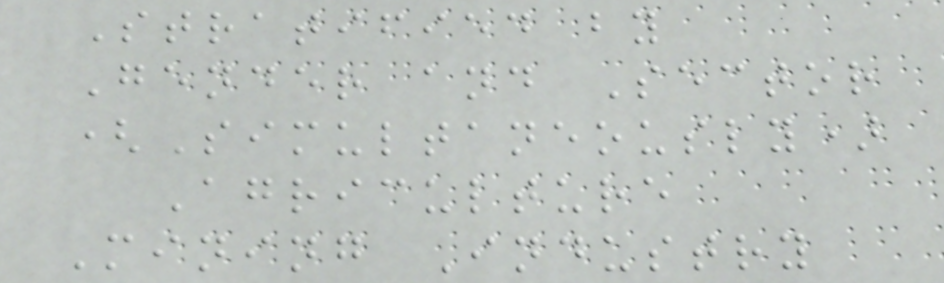Stratified by
Gender and Sector
(Simultaneously)
Agriculture
Mining Industry
